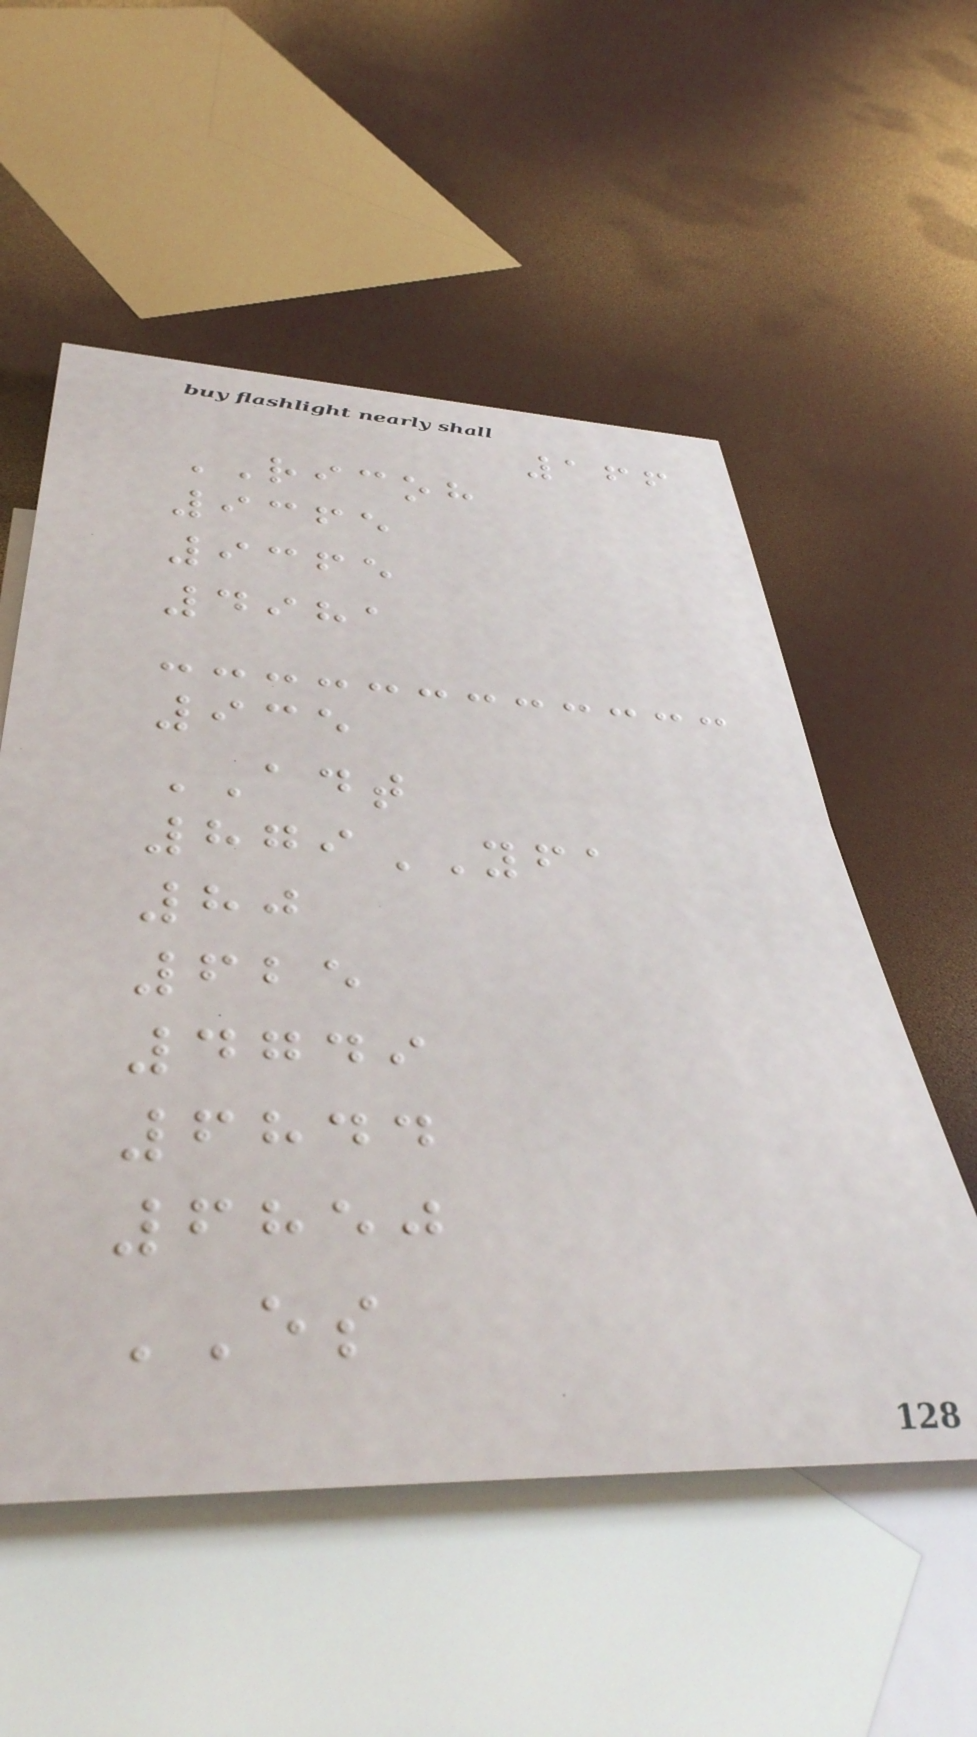166
RICOH
9365
9365
4981
935
ADT
879YFA
80
625
4749
6844
6850
ES
